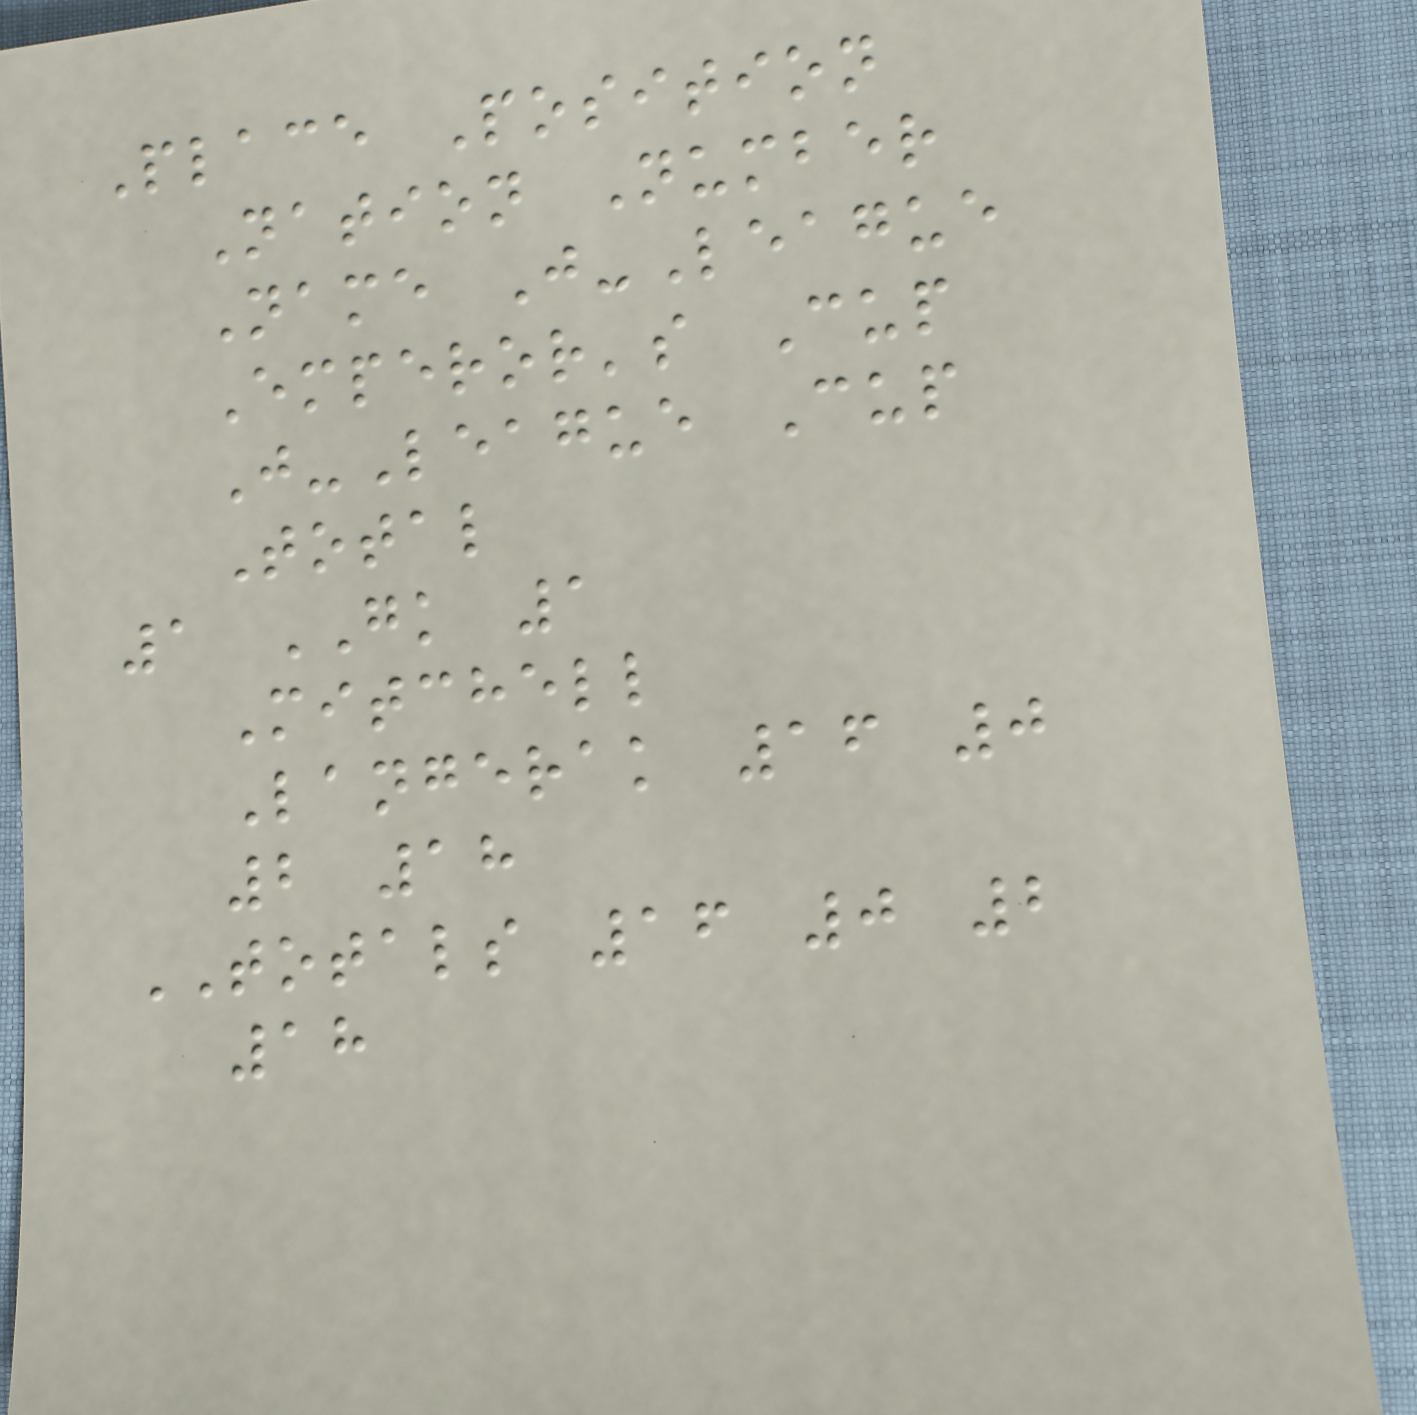Place Position
Nation Number
Name J-League
Emperor's Cup
J-League Cup
Total
1 GK 1
Mitchell
Langerak 16 0
2 18
TOTALS 16 0 2
18
